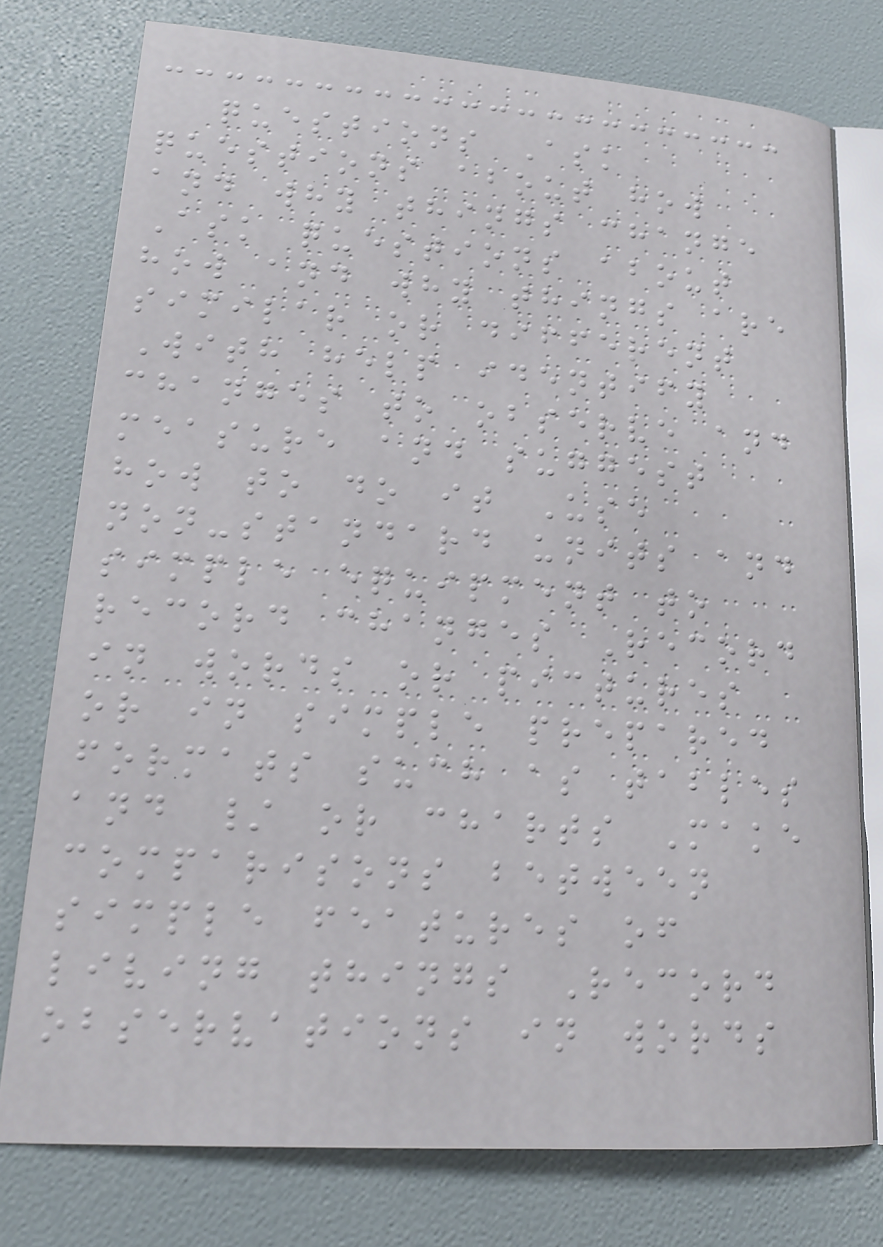questions Ask
questions about how
and why things change
Ask questions about
how and why things are
similar or different
With help identify
changes to observe and
measure and suggest
how to do it Use
non-standard units and
simple equipment to
record changes Record
in words or pictures
or in simple prepared
formats such as tables
and / or charts Make
comparisons between
simple features of
living things Record
observations in words
